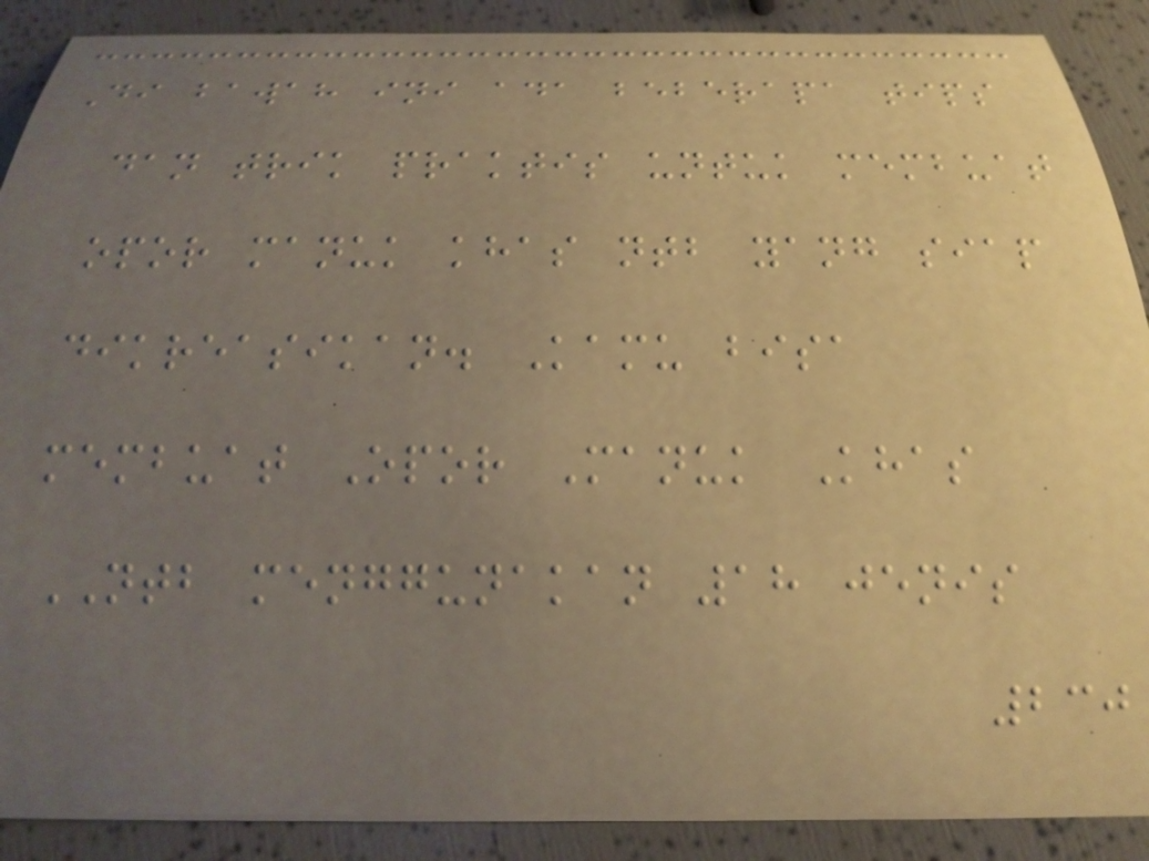Di bawah ini ada beberapa tips
dan trik praktis untuk membuat
opor manuk khas ntb yang siap
dikreasikan. Kamu bisa
membuat Opor Manuk Khas
NTB menggunakan 18 jenis
230
